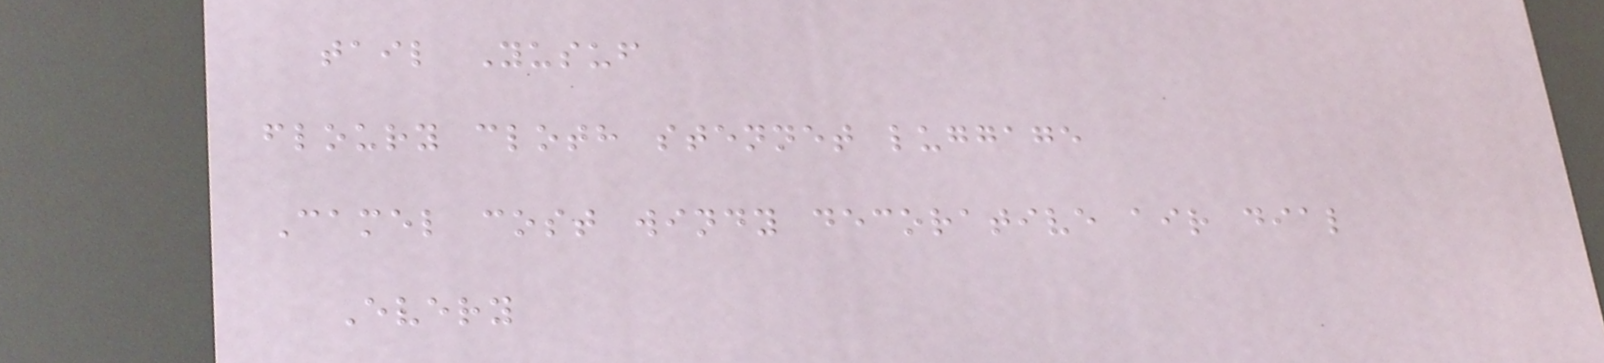tail Yusuf
floury cloth stennet luggage
Camel cost windy decorative air dial
Every
